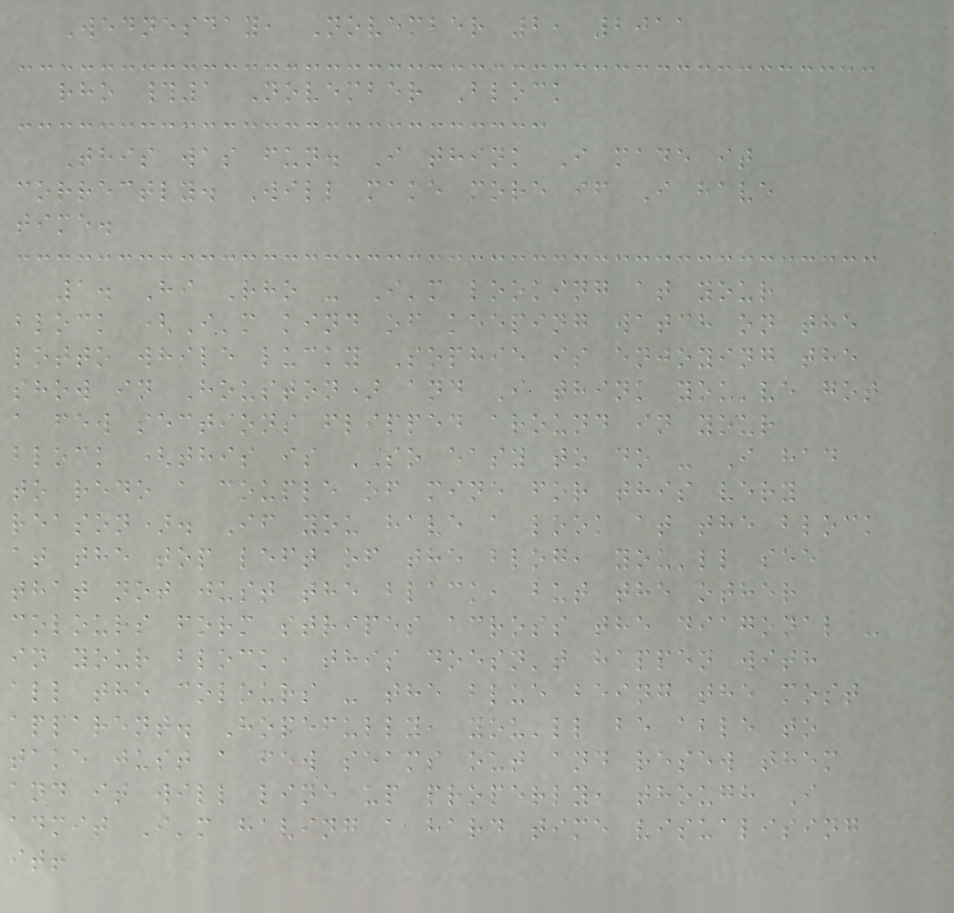Wednesday, November 2, 2011
rho #1 November Block
This was fun. I think I made it
correctly. Will make more if I have
time.
1. Hi Rho - I'm looking at your
block (I'm kind of keeping watch on the
lotto while lucky Sophie is enjoying the
show in Houston) and I think you've got
a few sections flipped around in your
block (this is SO easy to do - I had
to redo a couple of mine for this very
reason). If you have a look at the block
at the top left of the blog, you'll see
that not just the black, but the other
colours form stripes across the diagonal -
in your block, this doesn't happen with
all the colours - the blue being the most
apparent. Hopefully, you'll be able to
take just a few seams out and resew them
and it will line up properly, though I
admit I'm having a hard time visualising
it!
